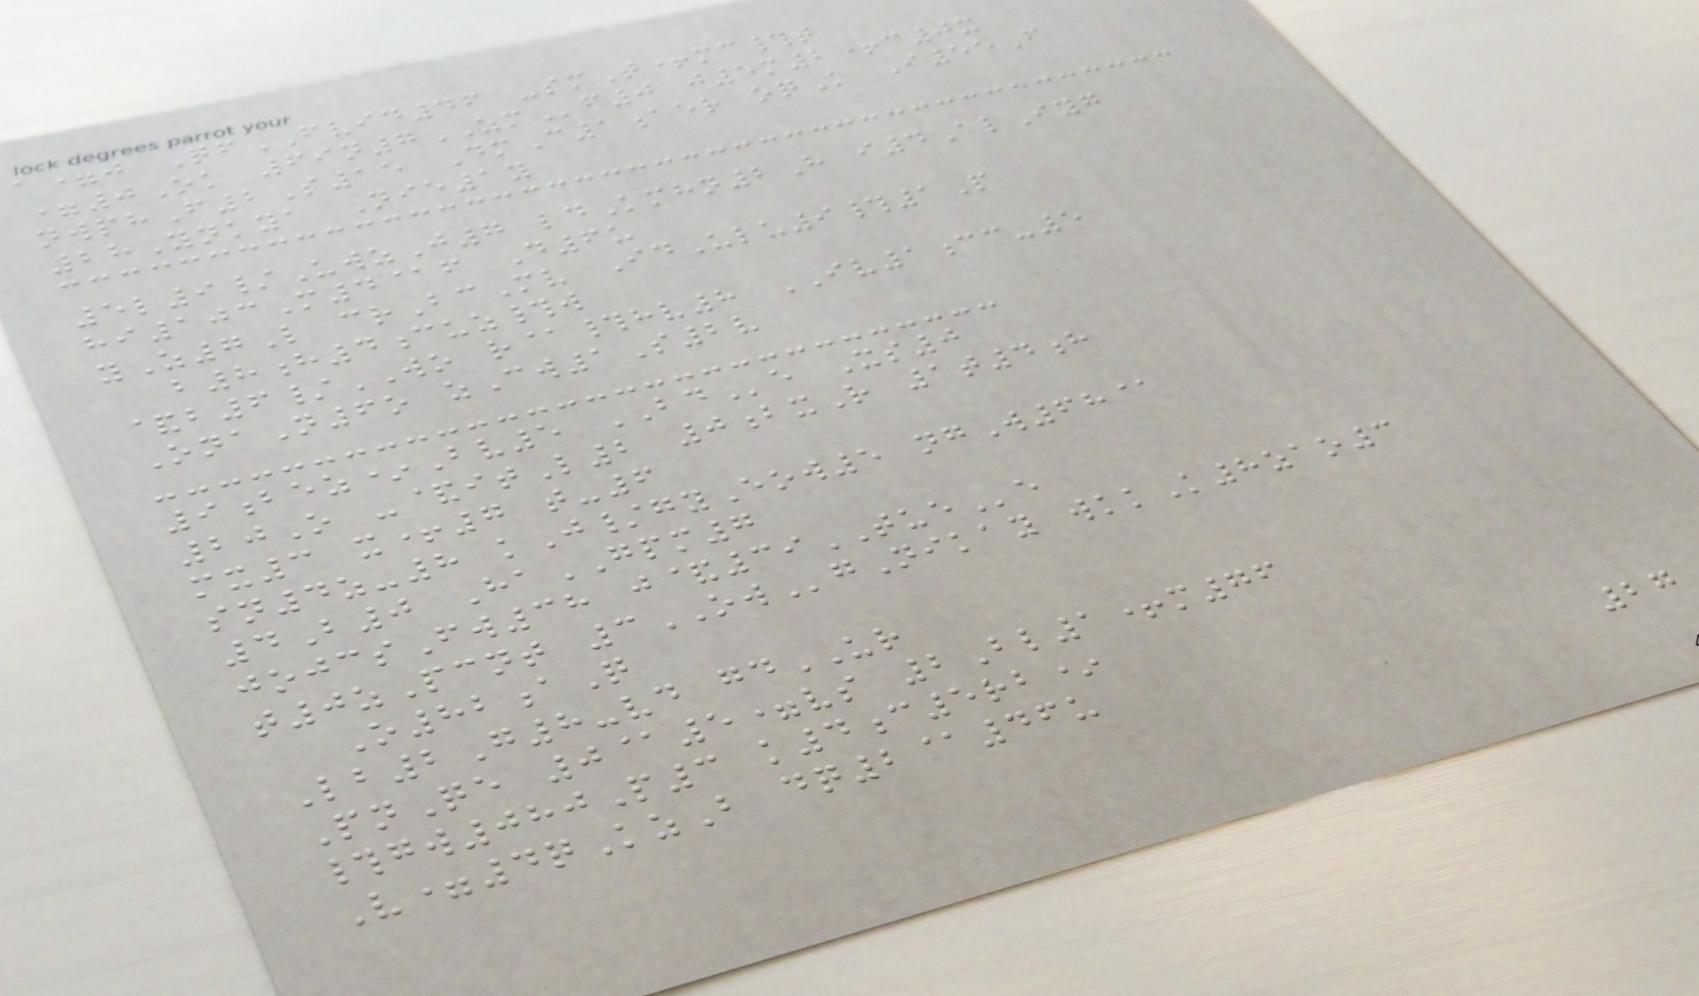a=j QfFVID46 -smT+mc#t
=0Ok 69n7ZMf0 j5m2+c0x
nwphF2S15 DmC1aer oqK I55F
28Ynkya Nie1y
5l9/UwzJ7 ldKmhn2H i4AlIyg
hi103M4@f D6u
yZ7L crBcMv IdUlu9#1P
b8h4cuz#w
&b6/WO r@#hv8 IV1cc-5
OnaN6o zCw1S2v
9bez*Bv5 BDe Xs0
20O -&itL2 0bxR 1t4h
mx3 x+7 t-6
sn4z-8 kJ/gyEow5 ngW68@
4B0 HaGPM7
jojcsFw38 j&39TUEe
t0zPcnt 3OWgNikay wkkK8zao3
O82aQ
Lb2G8-vd gdUR
PnQe 0@5=vs 2Bl1+m76
#gw080P3 k4c5rb*
V=4qKzB dq2@46u
27
